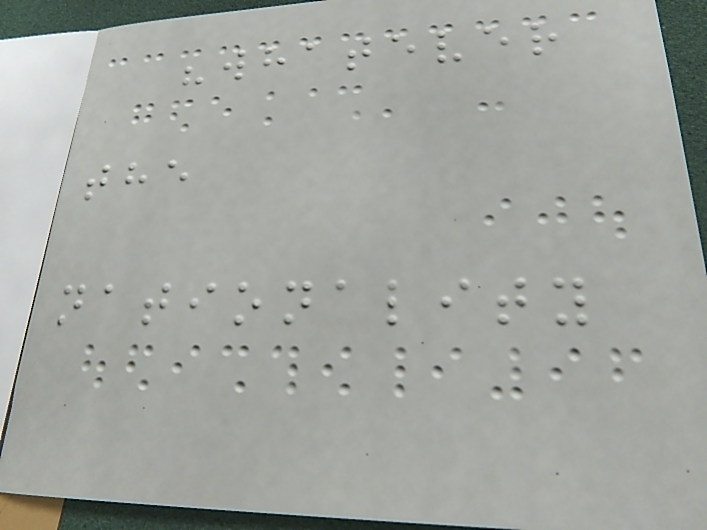"whatever
the
nationality
